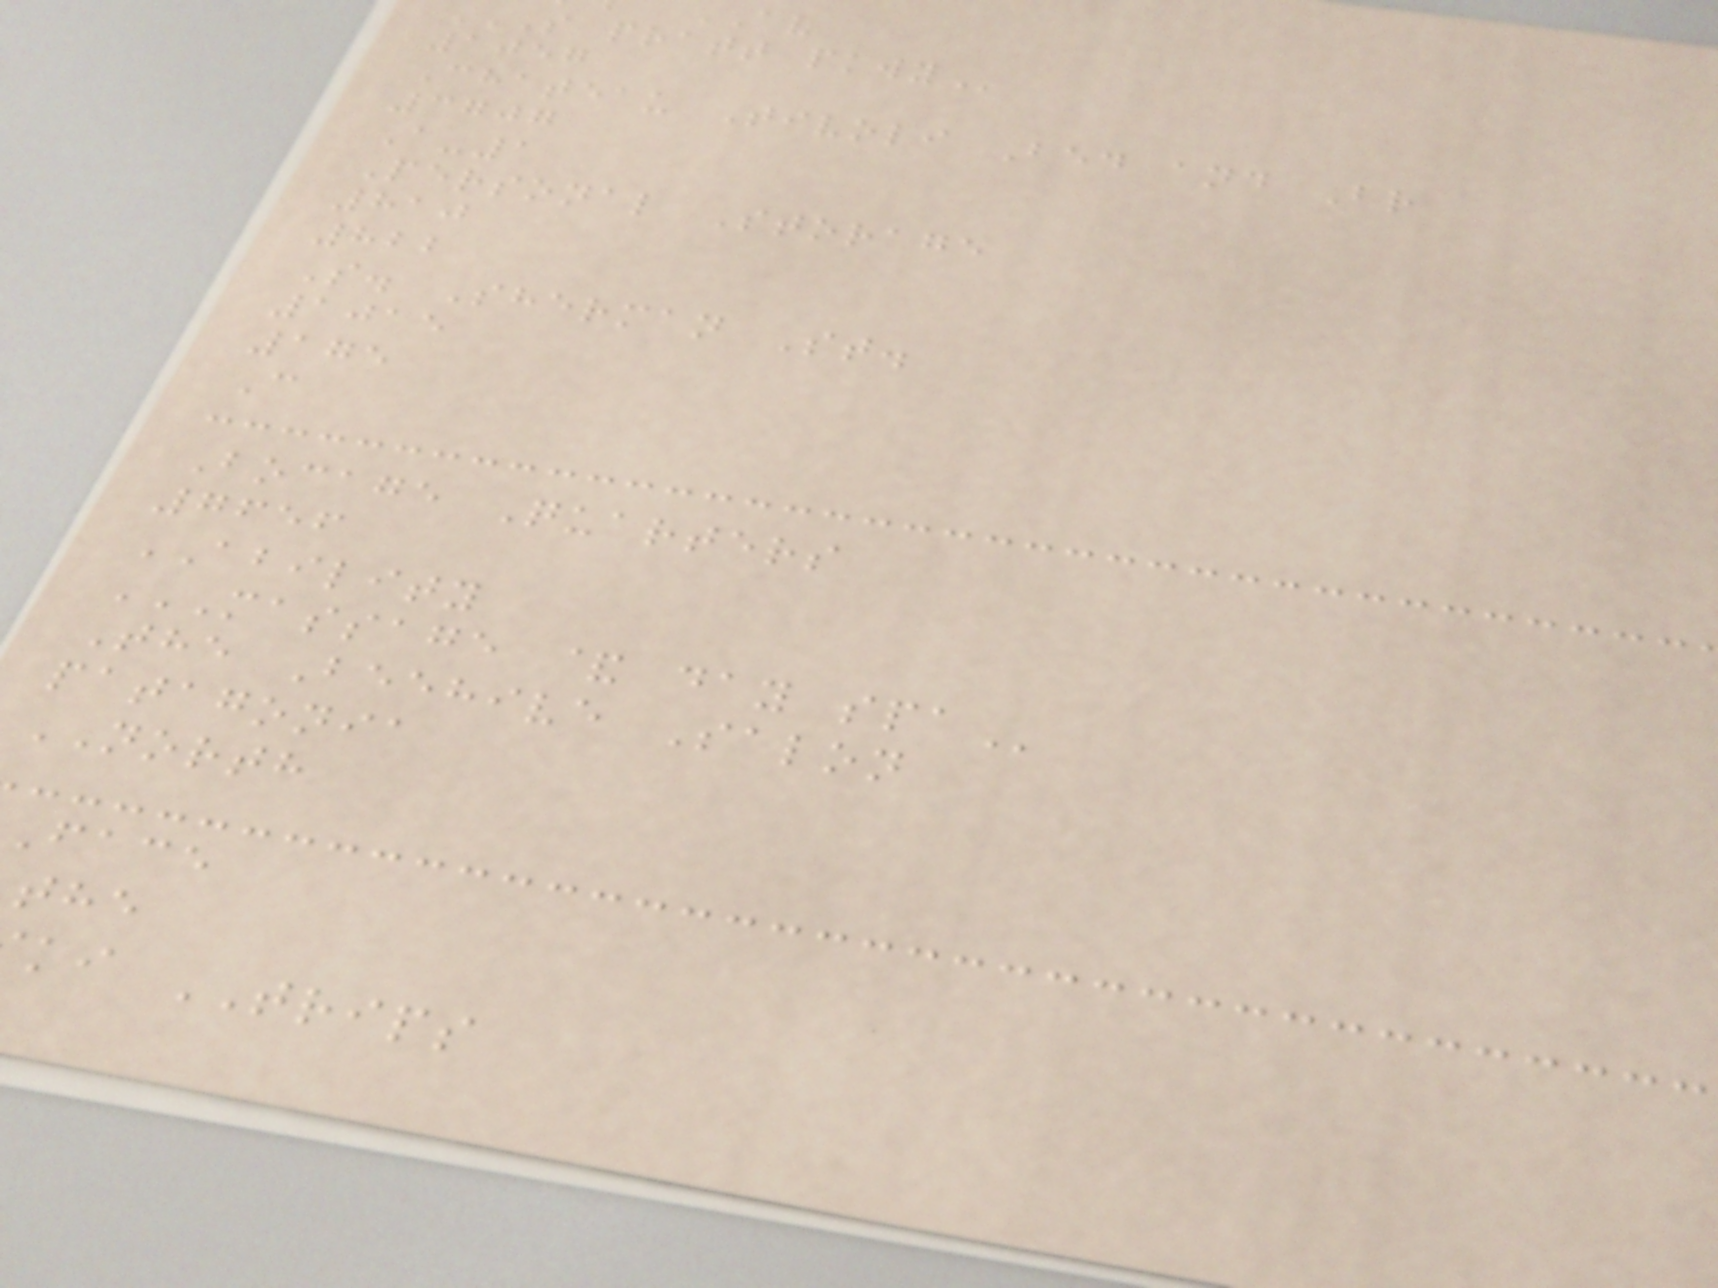S pratt
1057
Chateau Tivoli Bed and Br
3707
A-1
Personal Storage
810
822
S. Sherman St.
1015
175
C
Bocage Quarters
7656
ABILITY
MASSAGE & DAY SPA
The Beehive Salon
patagonia
NORTH
face
ki TRIPS
